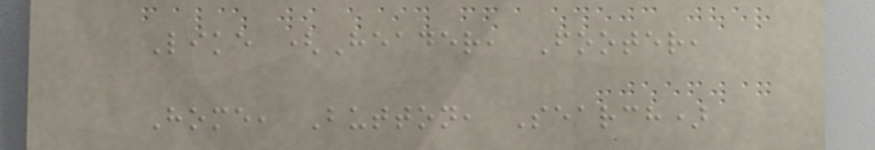Like (Header, Footer,
Home, Button, Search)
